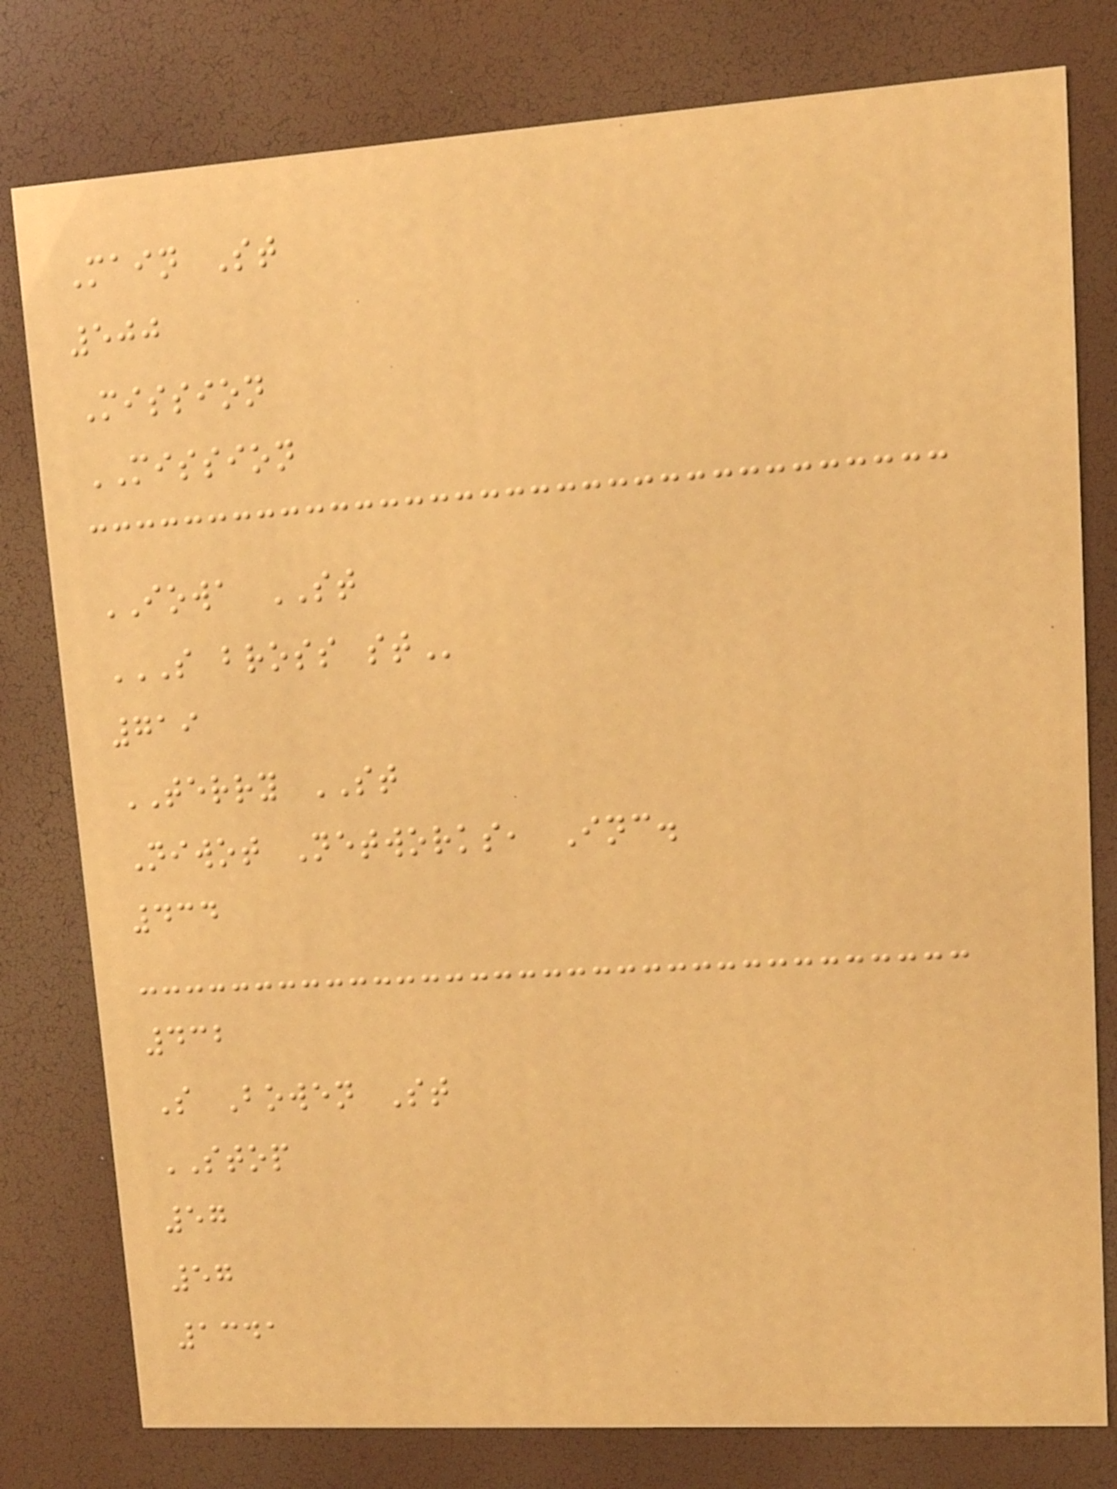Main St
500
Mission
MISSION
IOWA ST
S BROSS ST
719
TERRY ST
Niwot Networks, Inc.
434
432
S Bowen St
STOP
57
57
1341
